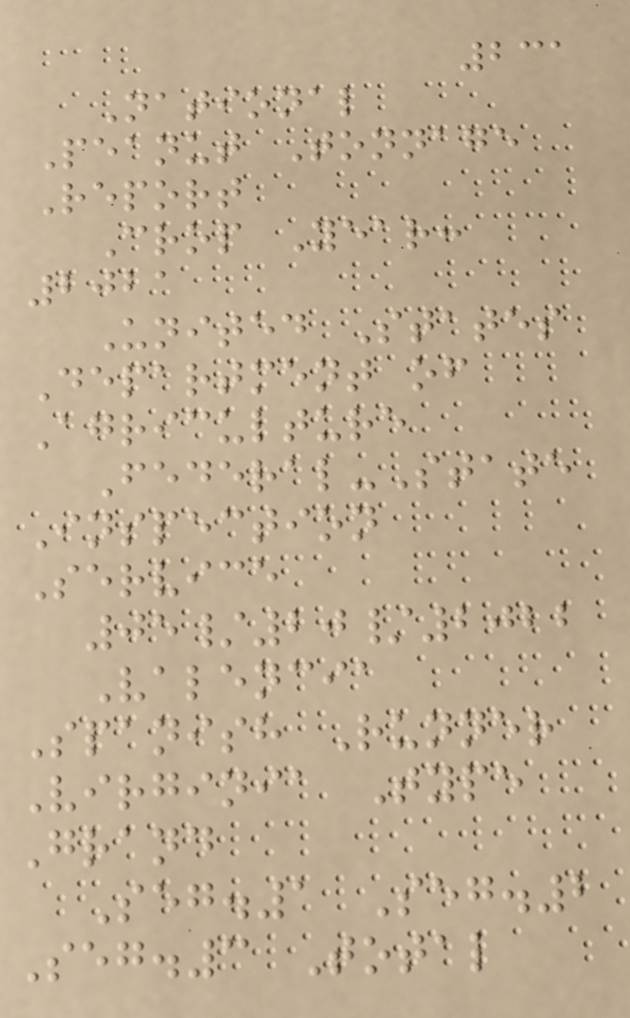231
National
Peanut Tonnage
Report
Crop Year:
2021
United States
Department of
Agriculture
Federal-State
Inspection
Service
05/20/2022
Valencia
Spanish Runner
Virginia Type
Grand
Seg.1 Seg.2
Seg.3 Total
